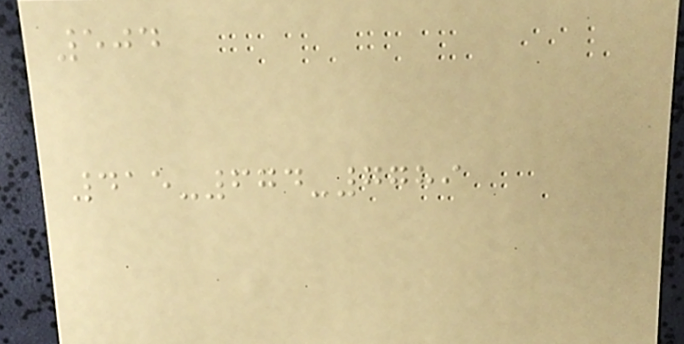504
415-674-7789
